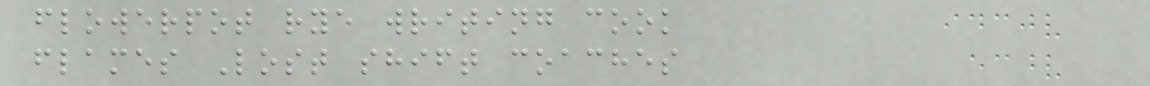flowerpot rye writing cook
flames Lost shift coaches
